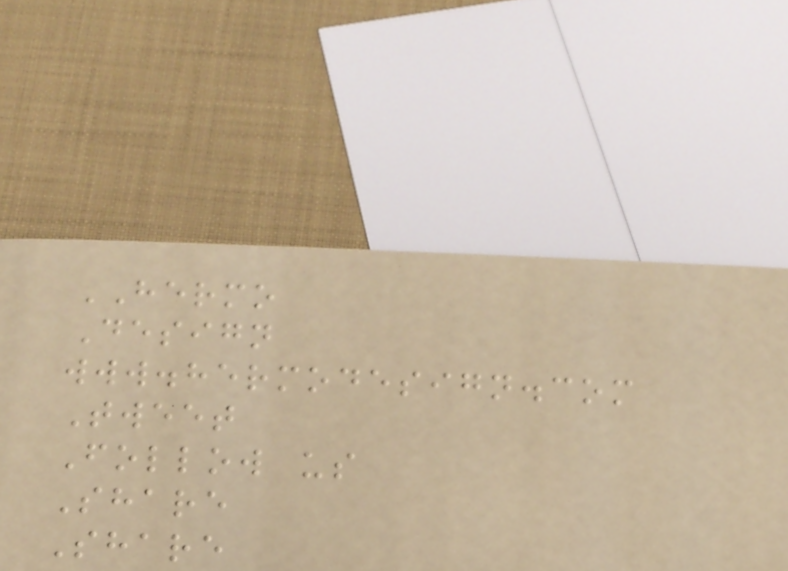HERMO
Design
www.hermodesign.com
Tweet
Follow us
Share
Share
